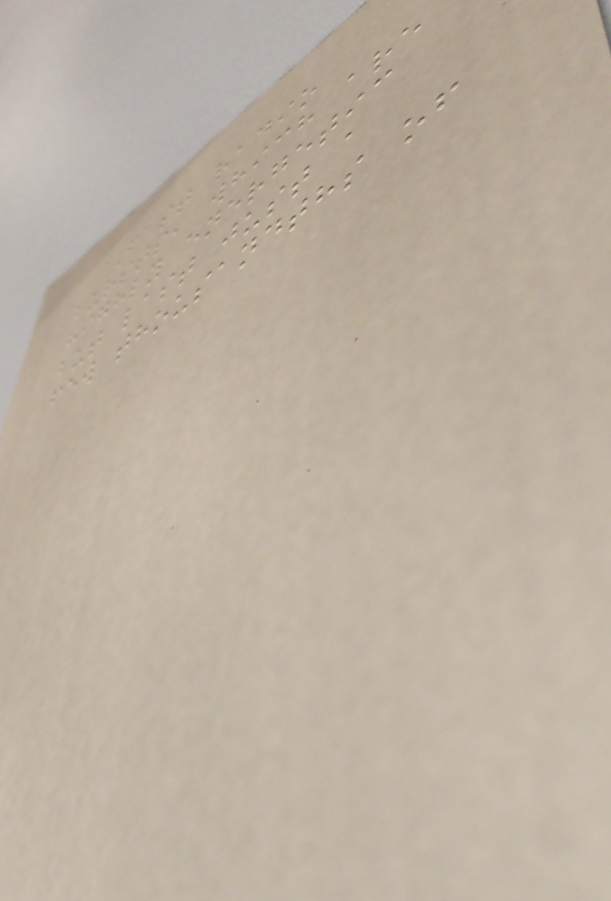Fast radio
bursts, which are
highly energetic
but last just a
few thousandths of
